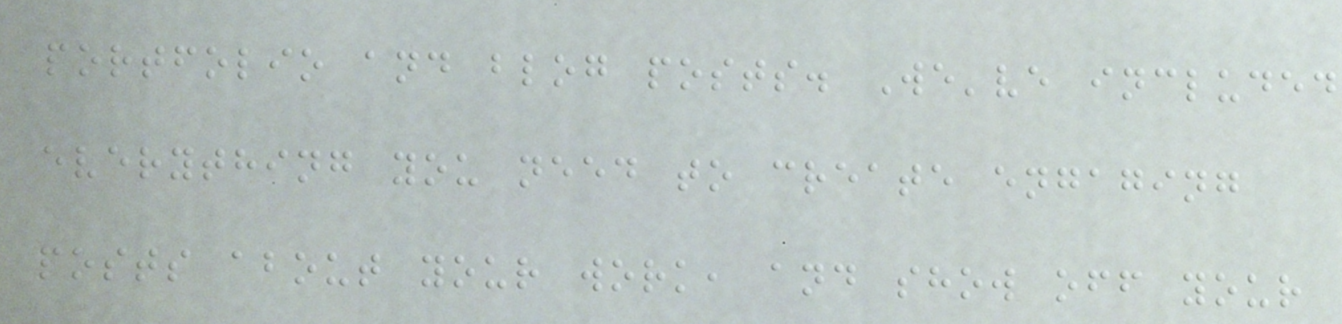portfolio and blog posts. We've included
everything you need to create engaging
posts about your work, and show off your
